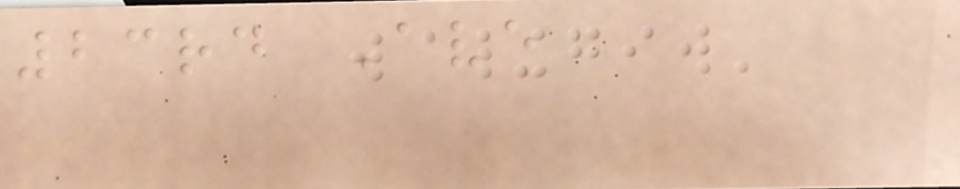23rd Ave
